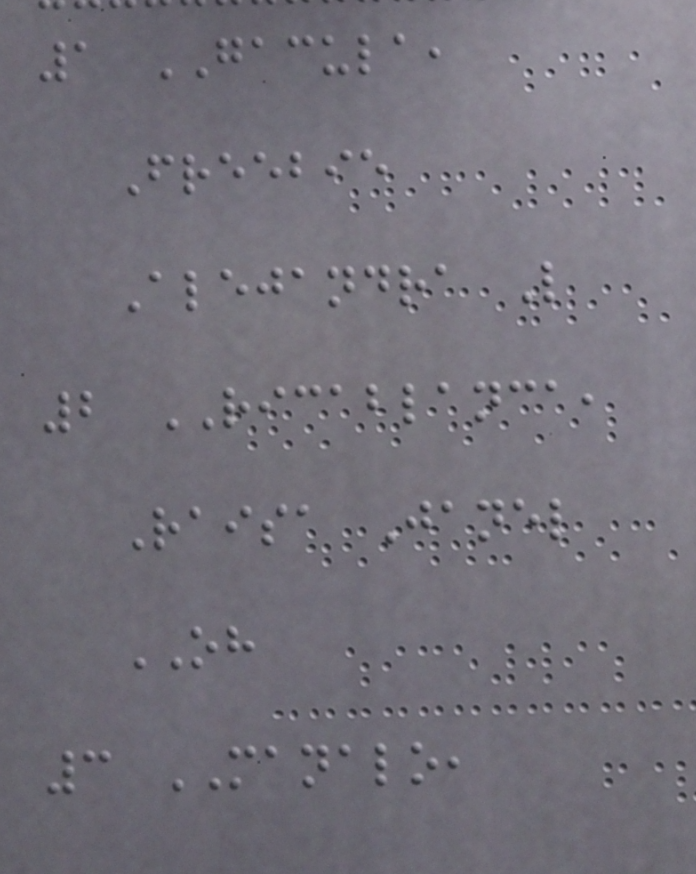1 GACULA,
Freebie
Alejandra L
2 RICABLANCA,
Raisa Janel
OH
3 MANALO,
